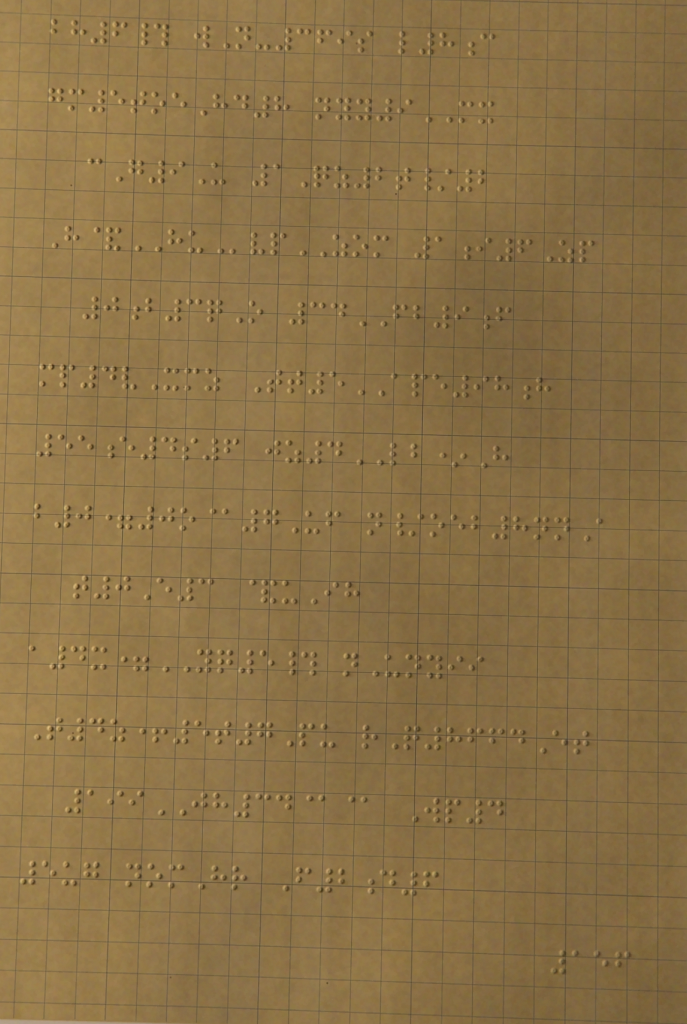bh6# wN-369s l8c
gm5toeHd8 nyy9MX
cG9U 1Qz2t/2
H&HUvpZOM 1i6Zp
0b3qO 34FB9f
mp4vXmz Tt5APE98h
55e4s6 jz4LB*H
b0=0o@7Uf n/oeb8nnA
t0E3 &uIh
a4x=YQ5# nUnyii
T4z+5t7Pu rQ8664Et
199JH34@@ Wp4
5ug nomHr F2d6
156
